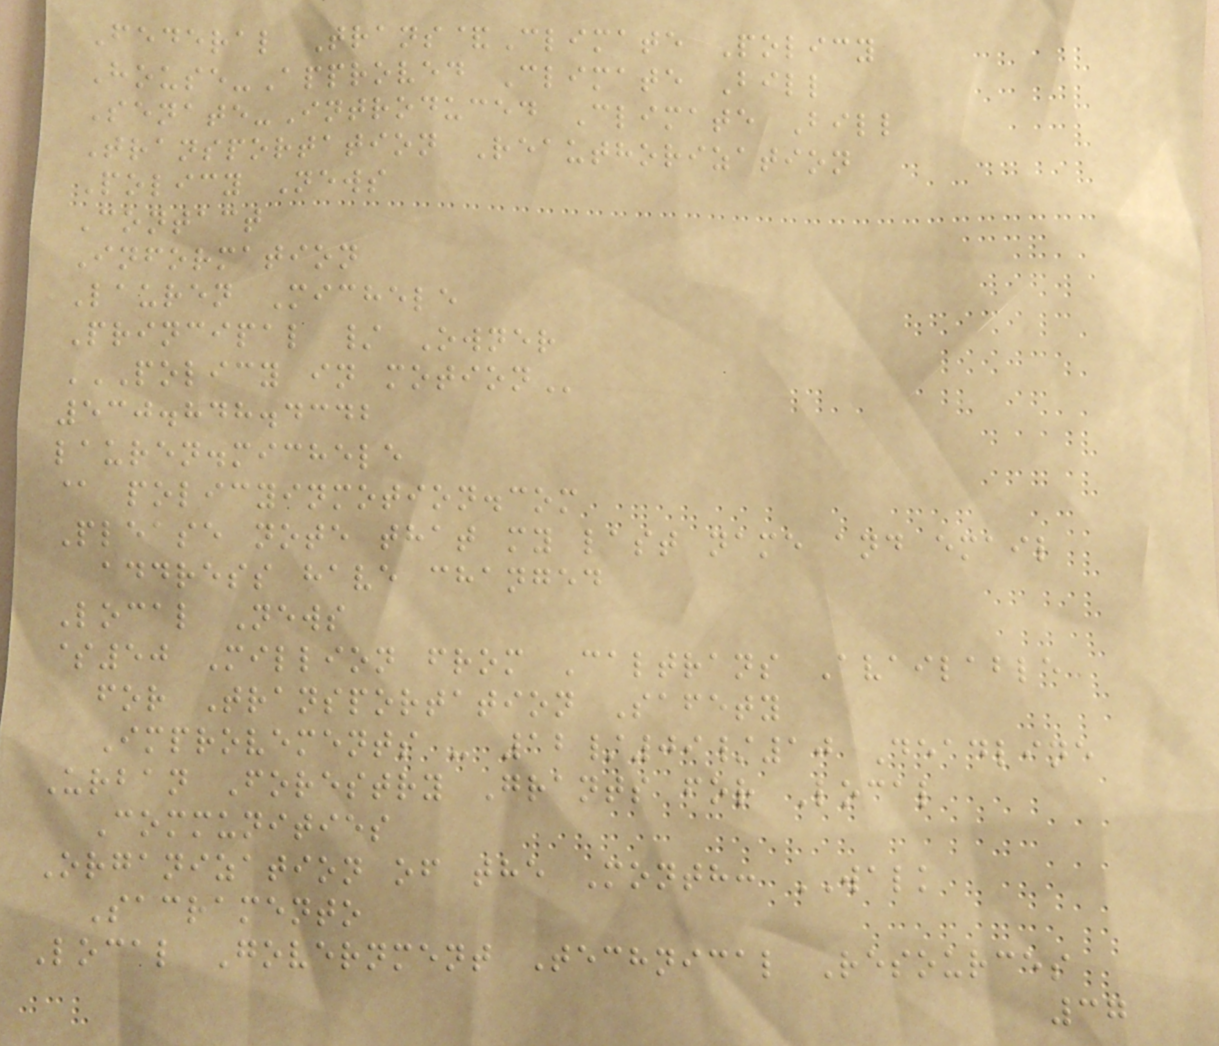Federal Trans&Climate Policy
House-Approved Climate Bill
Senate-Introduced Climate Bill
Transportation Reauthorization
Policy News
Contact
Information
Lauren Michele
Principal / Owner
POLICY IN MOTION
530.848.4342
lauren.michele
@ policyinmotion.com
Please note that my last name and email
address have changed
Local News
$50 Million from Caltrans Available
for Transportation Safety
Improvements - 12/09/10 Deadline
Urban Forestry Grants for Local
Communities
Organization of the Month: WALK
Sacramento
Local Government Technical Resources
37
